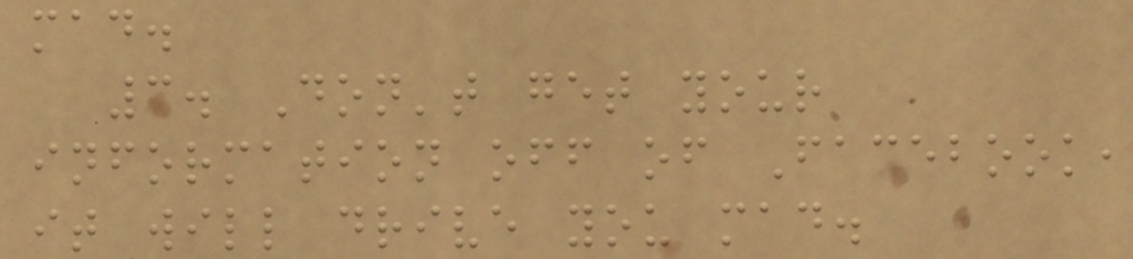mad.
3. Don't get your
information off of Facebook,
it will drive you mad.
